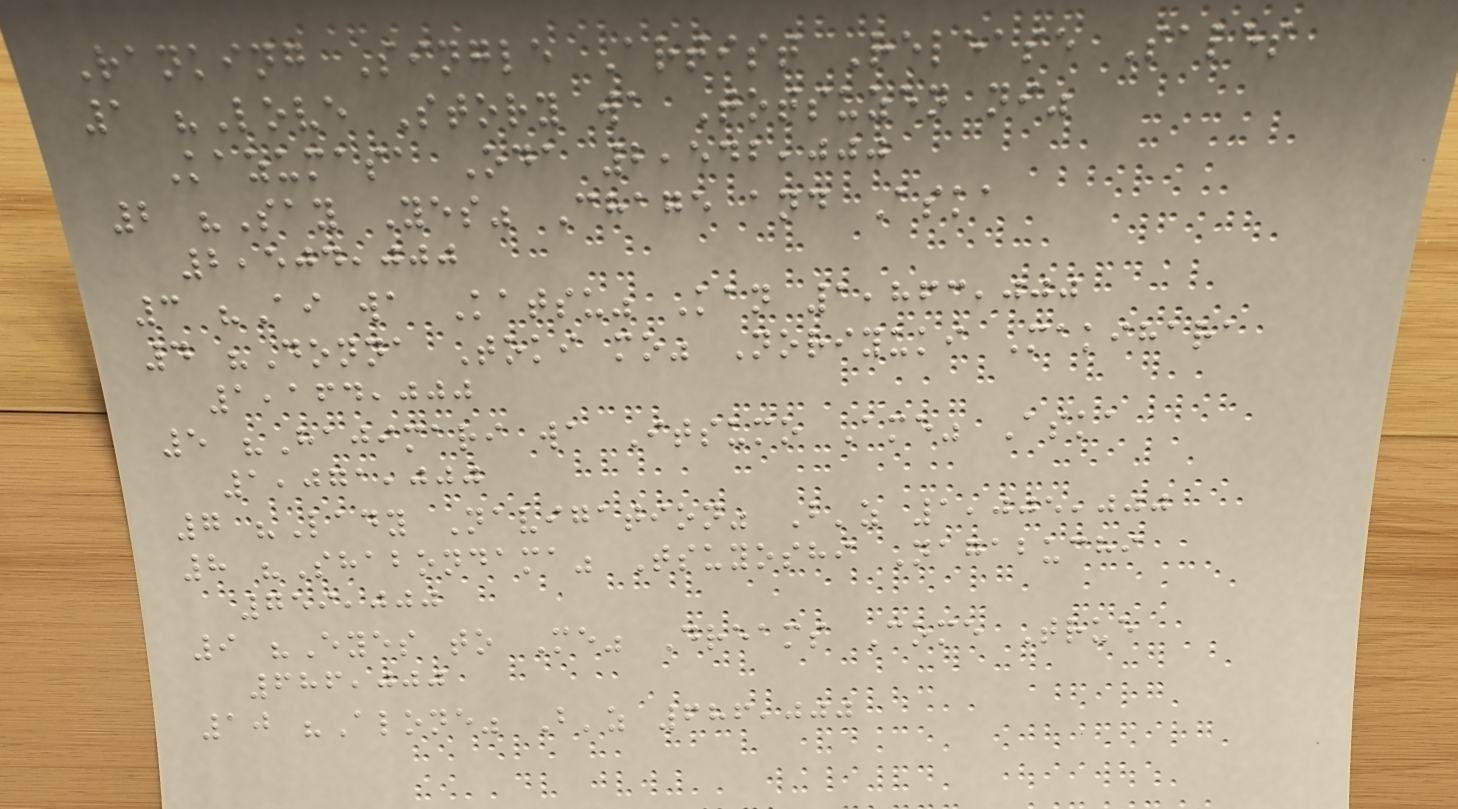Ranking Single Artist Release Sales
1 "Love Story wa Totsuzen ni"
Kazumasa Oda 2,542,000
2 "Say Yes" Chage and Aska
2,504,000
3 "Ai wa Katsu" Kan 1,863,000
4 "Donna Toki mo" Noriyuki Makihara
1,164,000
5 "Hajimari wa Itsumo Ame" Aska
1,071,000
7 "Lady Navigation" B'z 1,005,000
8 "Shabondama" Tsuyoshi Nagabuchi
759,000
9 "Eyes to Me" Dreams Come True
686,000
10 "Alone" B'z 686,000
